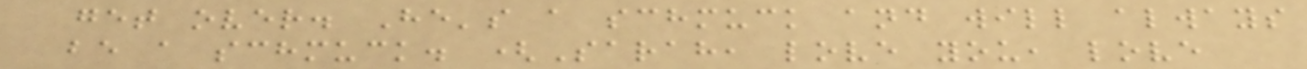get over. He's a schmuck and will always
be a schmuck. (Sarah, love you, love
